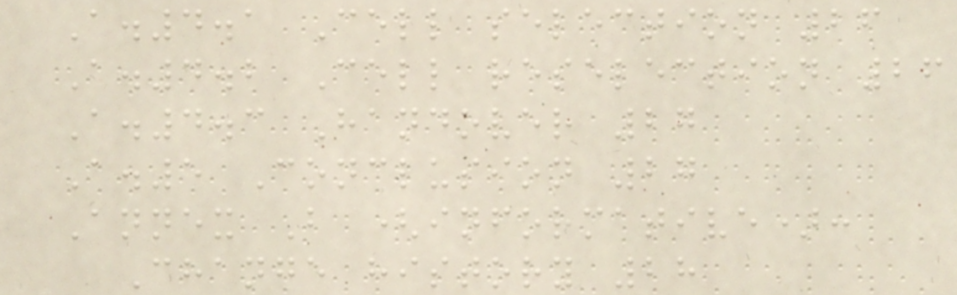A.4.1 Cell selection 26
A.4.2 Cell reselection 26
A.4.3 Handover 27
A.5 Conclusion 27
Annex B (informative):
Change history 28
